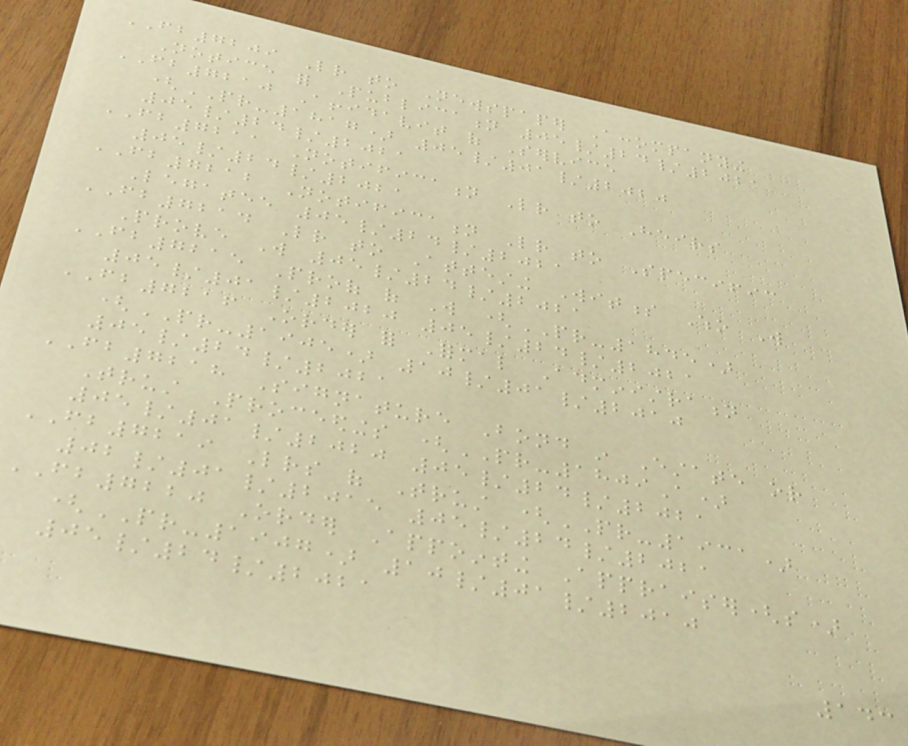FB7209 Letter to Newspaper Accompanying
Notice for Publication 05/24/2021
FB7210 Affidavit of Service
(PR-1817) 05/01/2020
05/24/2021
FB7211 Notification Letter to Heirs
05/24/2021
FB7212 Notification Letter to Specific
Legatee 05/24/2021
FB7214 Letter to Attesting Witness Who Will
Prove Will 05/24/2021
FB7215 Proof of Will (PR-1845)
05/01/2020 05/24/2021
FB7216 Order for Formal Administration
(PR-1905) 10/01/2010
05/24/2021
FB7218 Signature Bond in Estate or
Trust Proceedings (PR-1809A)
05/01/2020 05/24/2021
FB7219 Letters of Trust (PR-1931)
02/01/2015 05/24/2021
FB7220 Order Appointing Appraiser(s)
(PR-1907) 10/01/2010
05/24/2021
143
